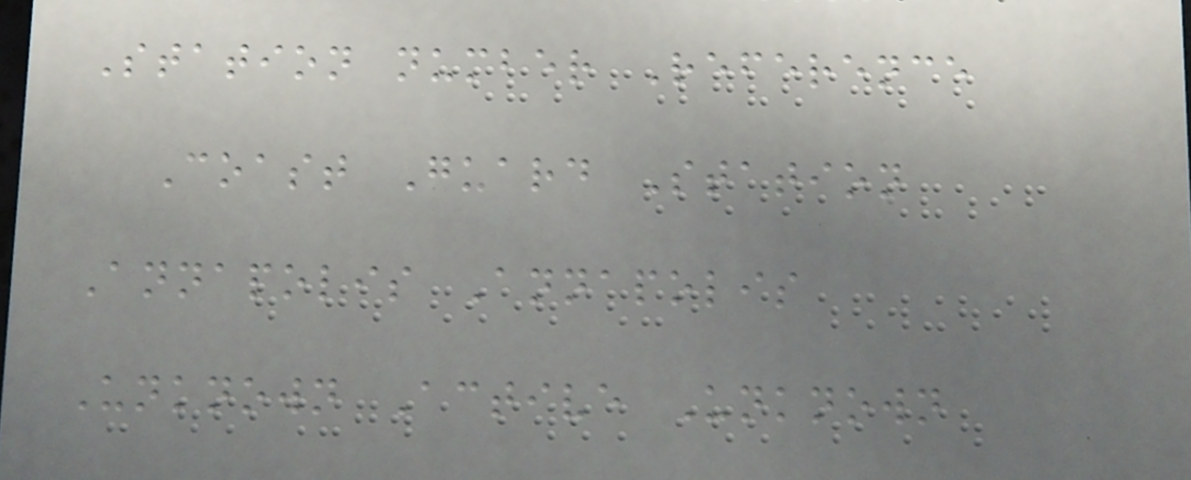Station number Reference
Coast Guard Station
Annapolis Annapolis
Unknown Active Unknown
